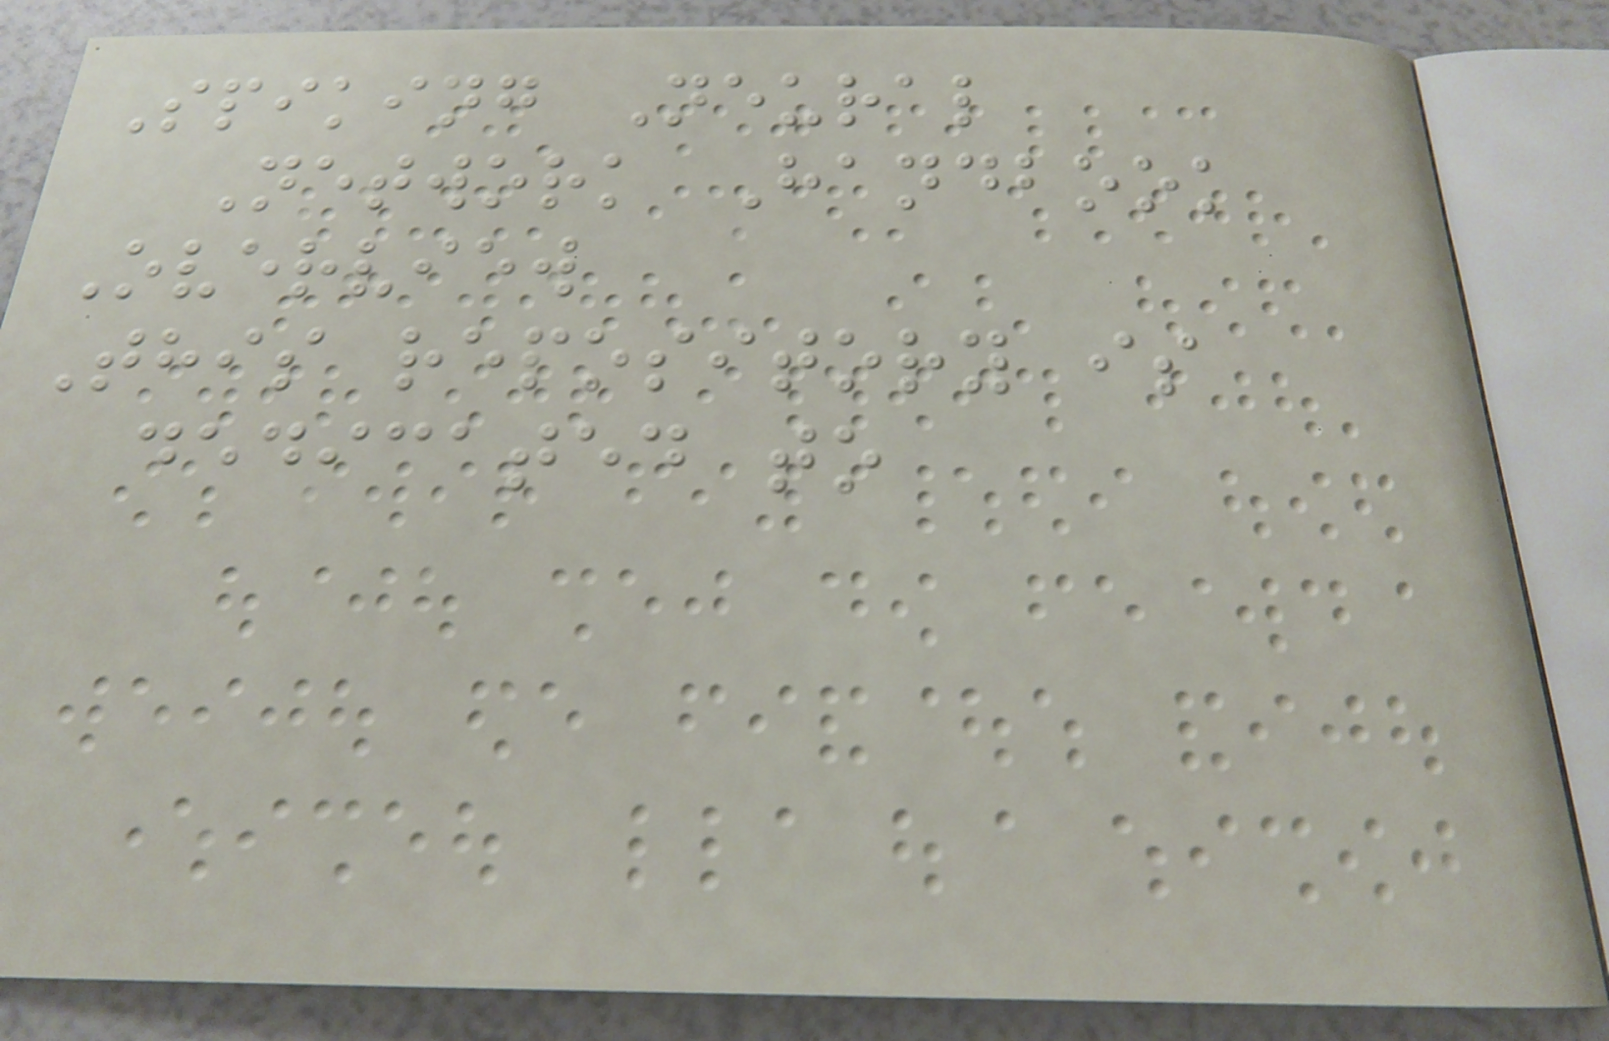Spiking Neural
Network Handbook
Overview
This repository is
dedicated to
